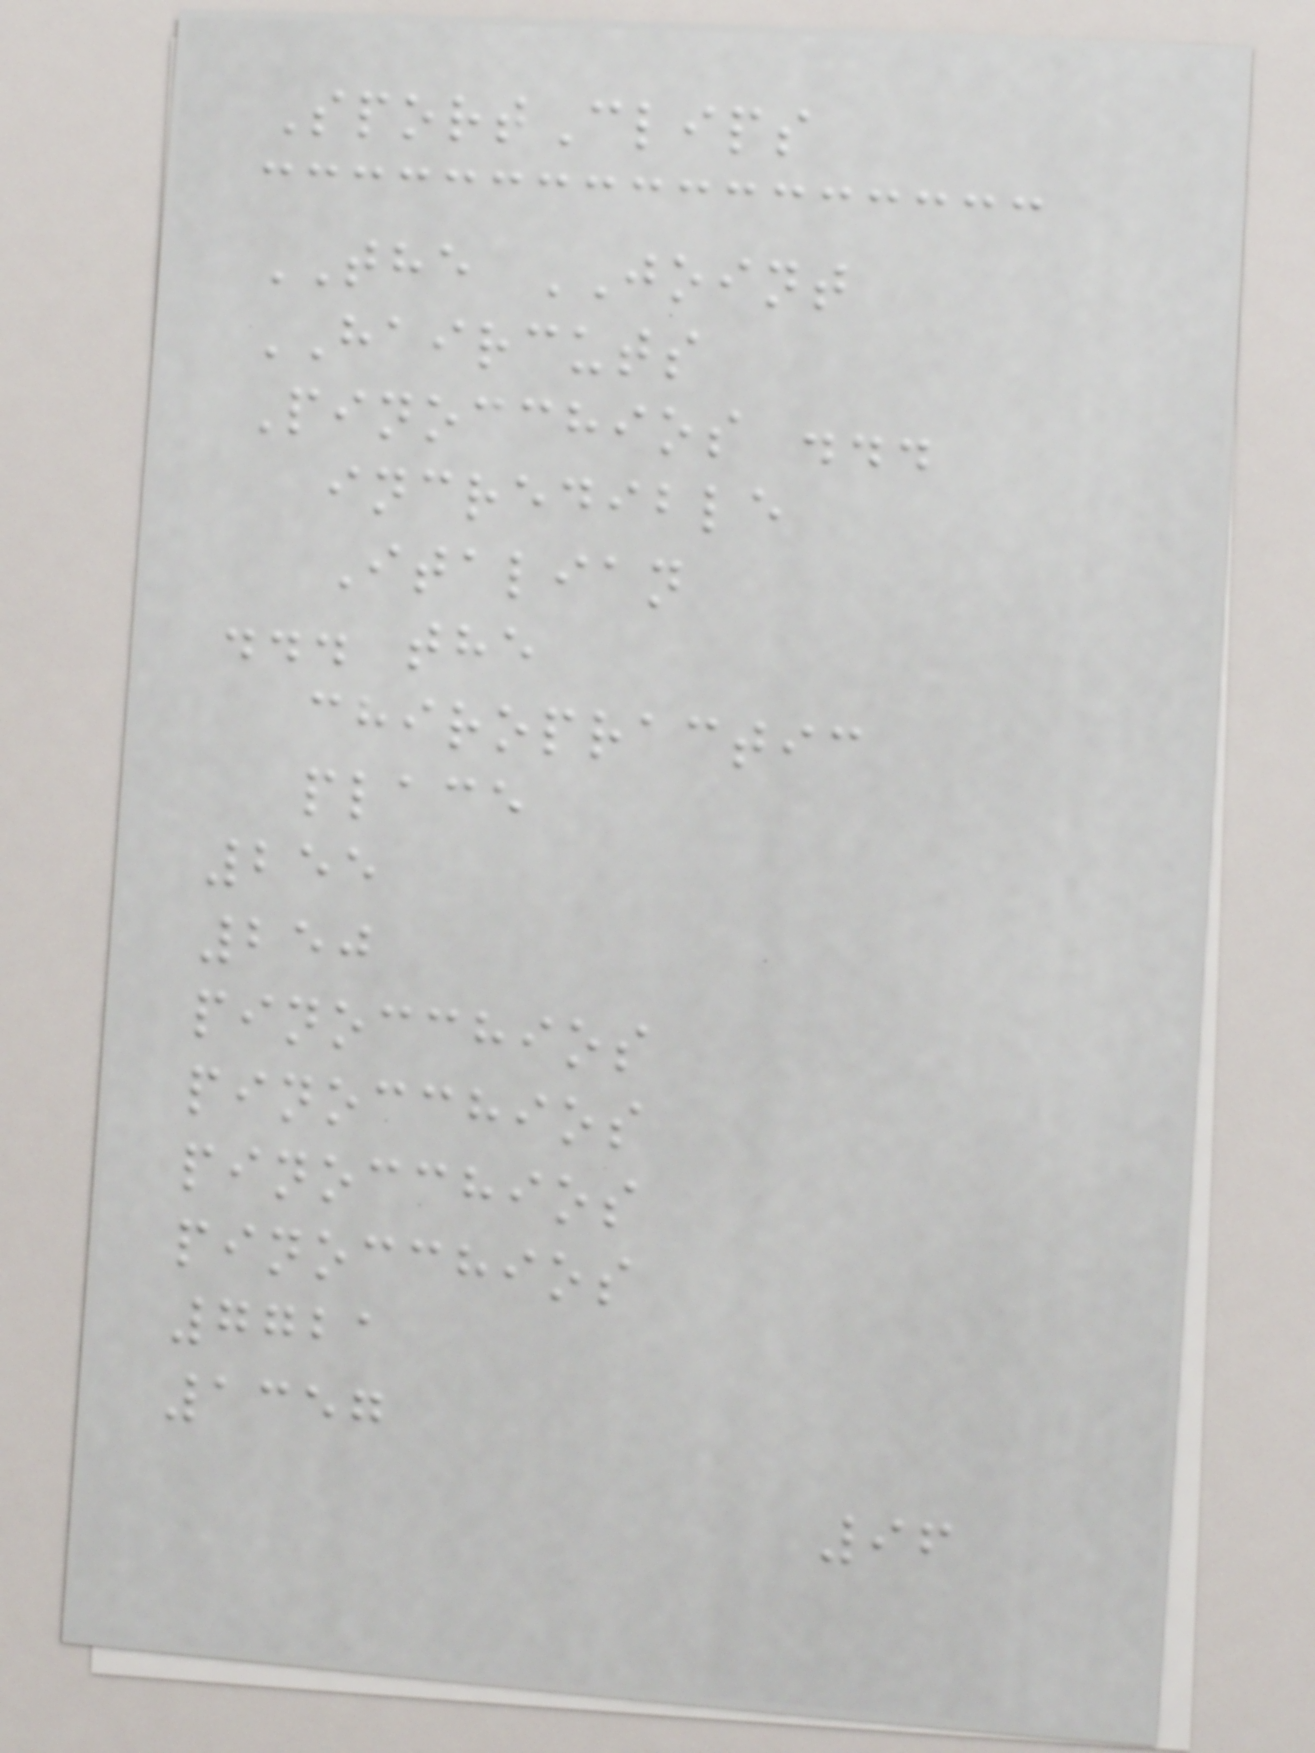SportClips
THE JOINT
HAIRCUTS
Pinocchios ...
incredible
Italian
... the
chiropractic
place
255
250
pinocchios
pinocchios
pinocchios
pinocchios
7721
1357
96
